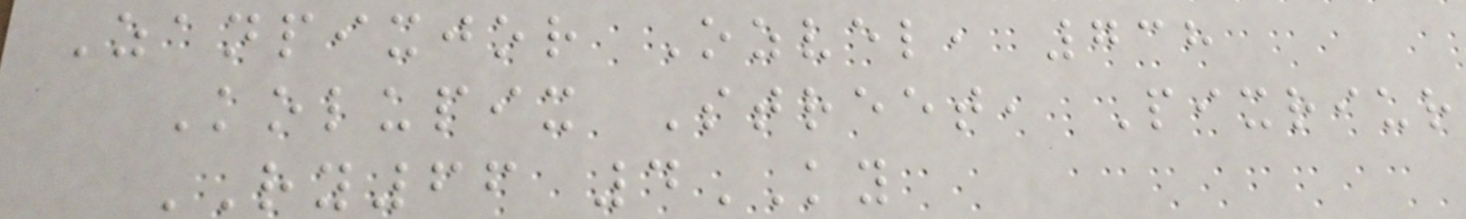Zanpixjor Ozvel, 738
Kolupix Street, Pixriur
RY66 4KY
